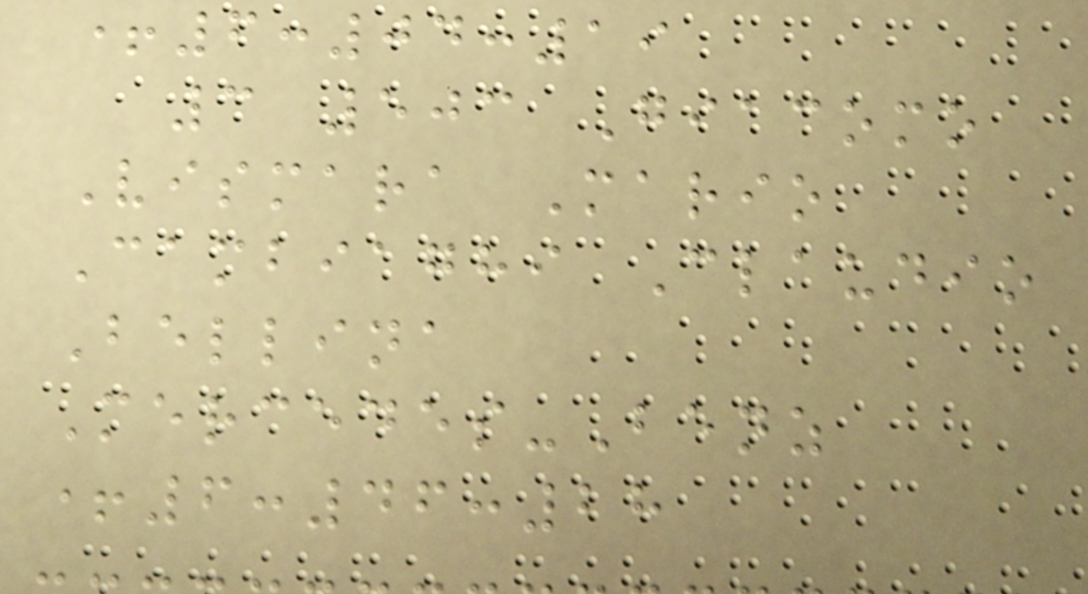+6:04:19
3 503 Giacomo
Vismara Mario
Cambiaghi Claudio
Bellina
Mercedes-Benz
+6:46:28
